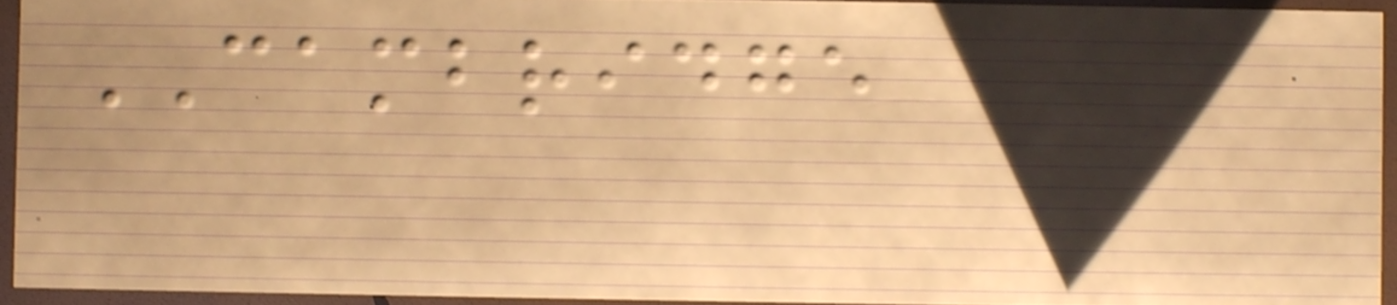CAMBRIDGE
